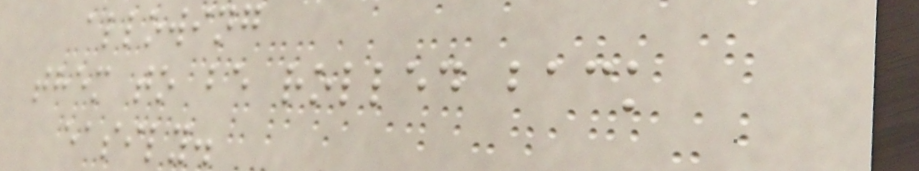allowing
them to be rolled back
easily.
